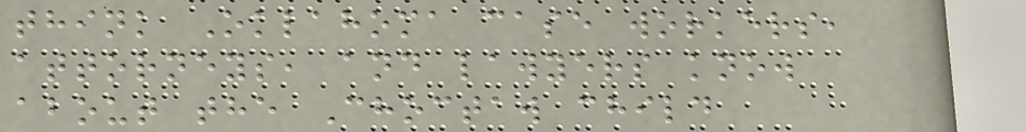think Oklahoma case workers,
attorneys, and lawyers know
about the Choctaw child
